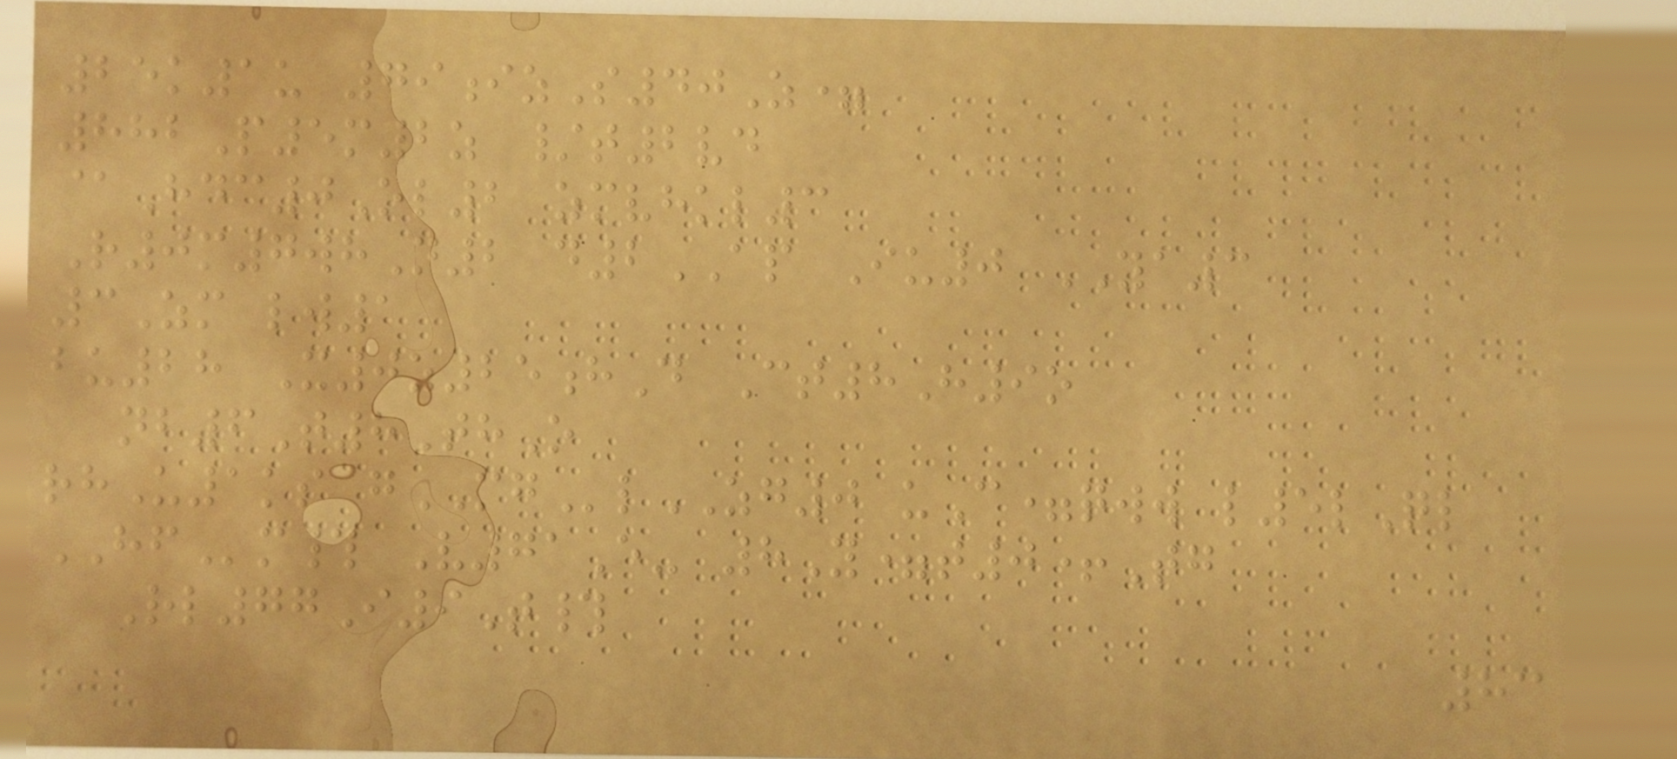25k1u 79izS40Z=
882P5m2z /t2vd
@Hdc0Ol2 zmvhkl3
R0m7whN2 d2AP Iu0 YA3
3Zm lw1
bu28 X0z25hD Ct8H9o
nb6T8ThO
rhU1ks gMGlZG0 uC=qww l5lQl
HFm# V71E- 8Y=t0+Tg
Rl77I9T#
83
